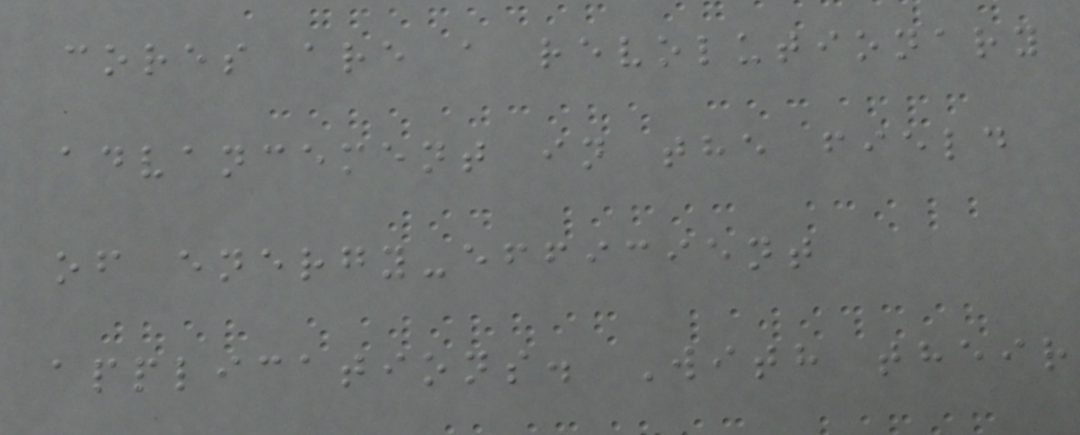cores are a revolutionary
advancement in the field
of energy-efficient
applications. With their
